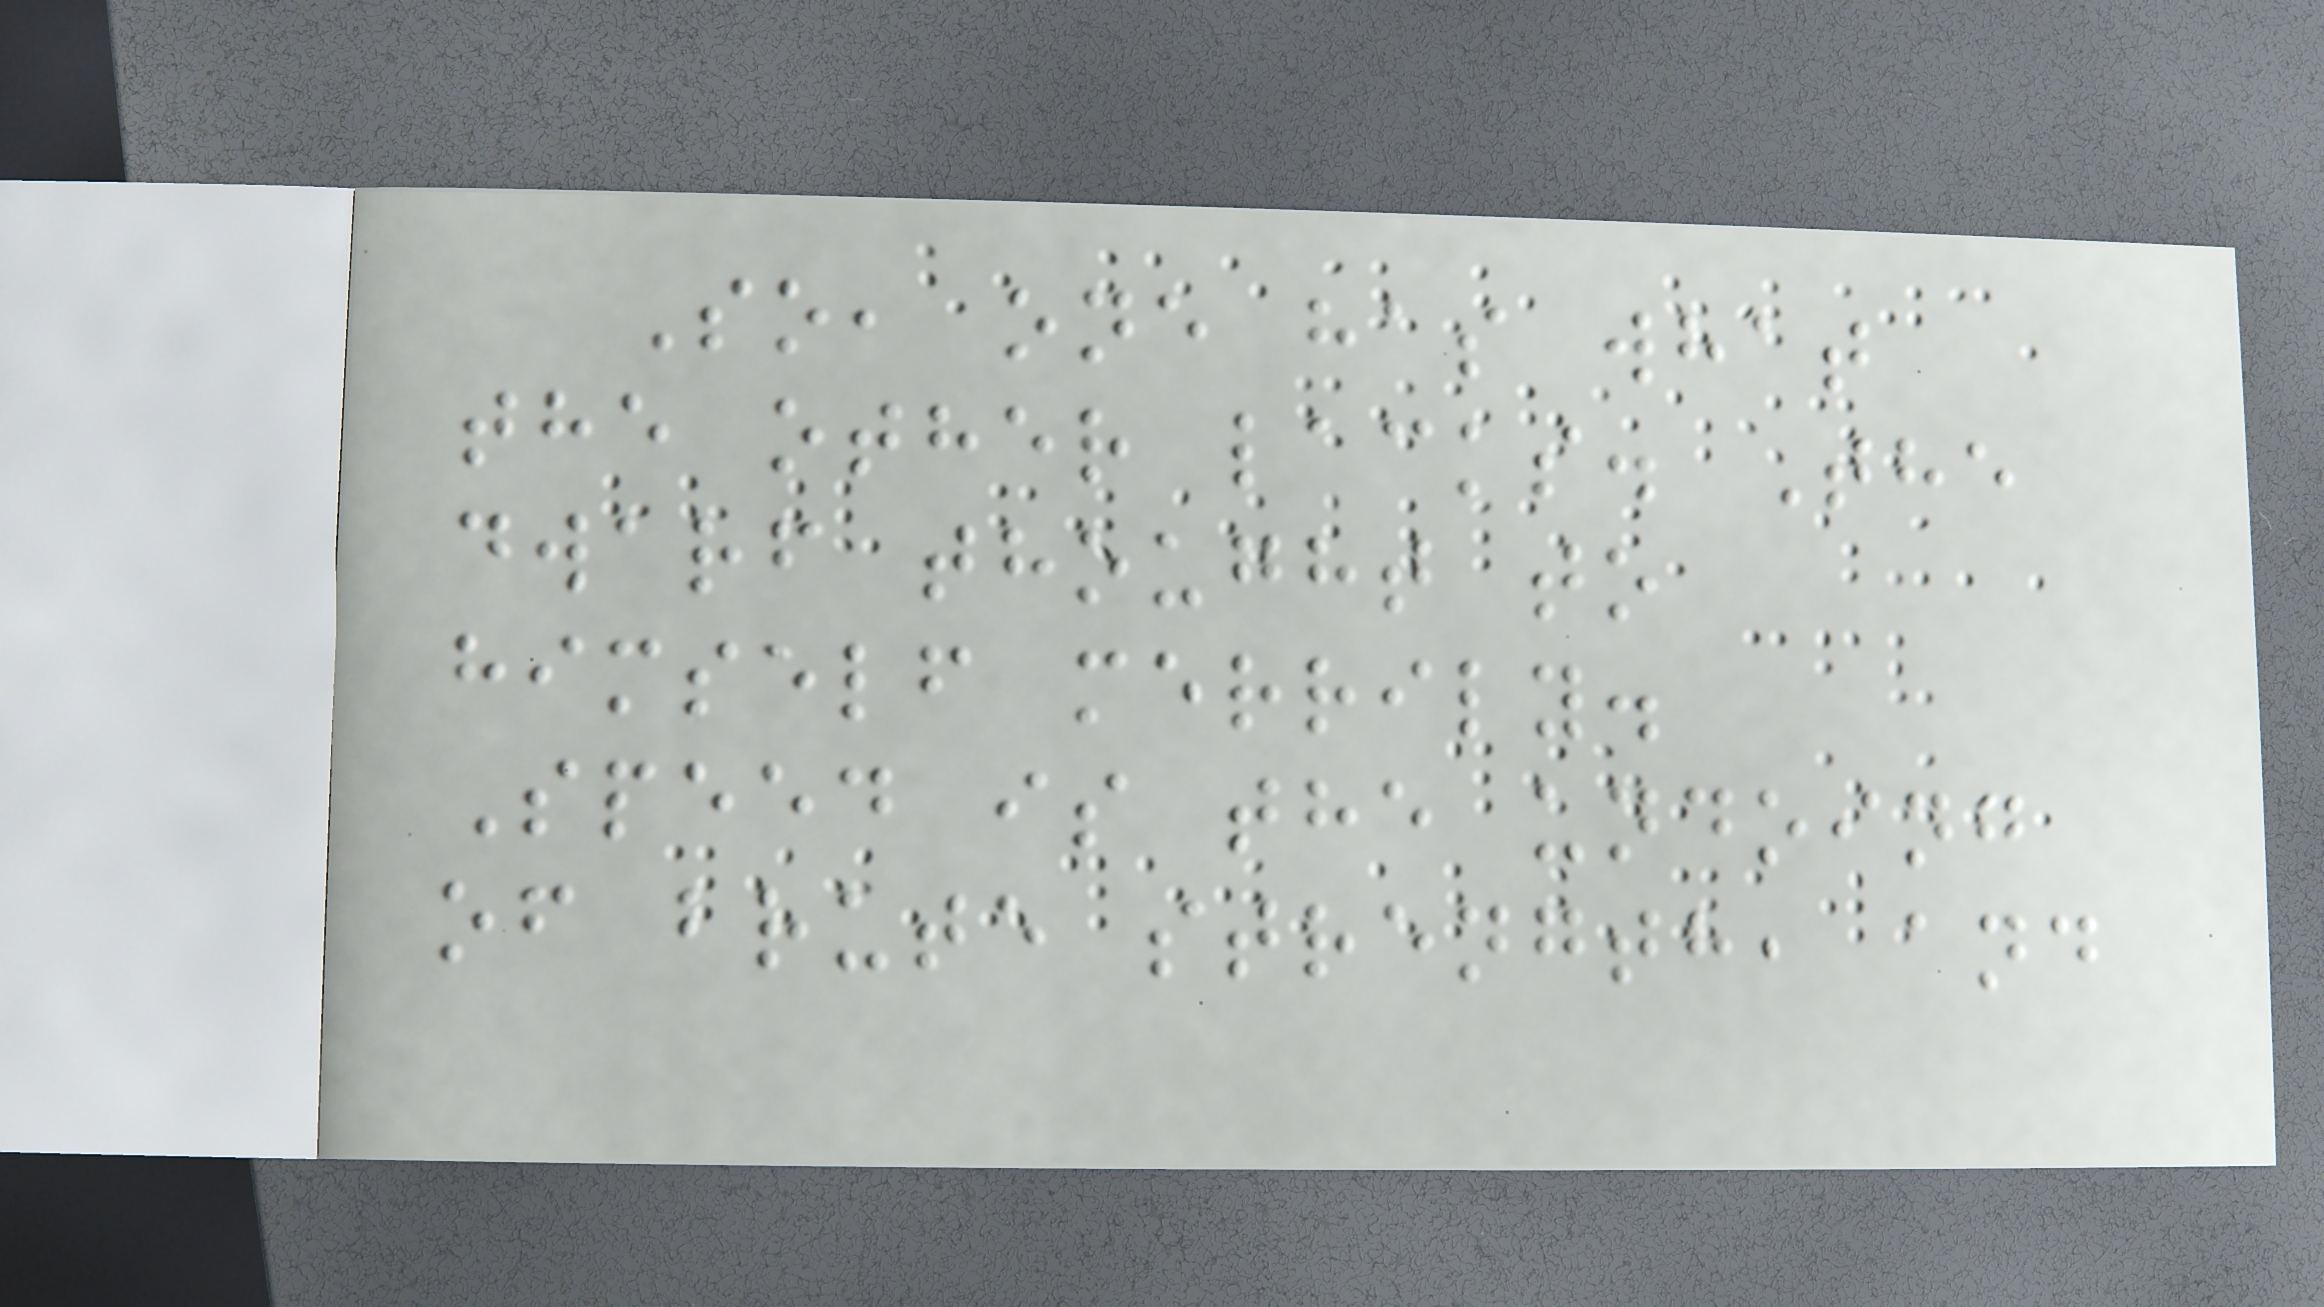So, one has what
the other lacks. The
dwarf thought to
himself merrily.
Speed is the undoing
of brute strength, and
